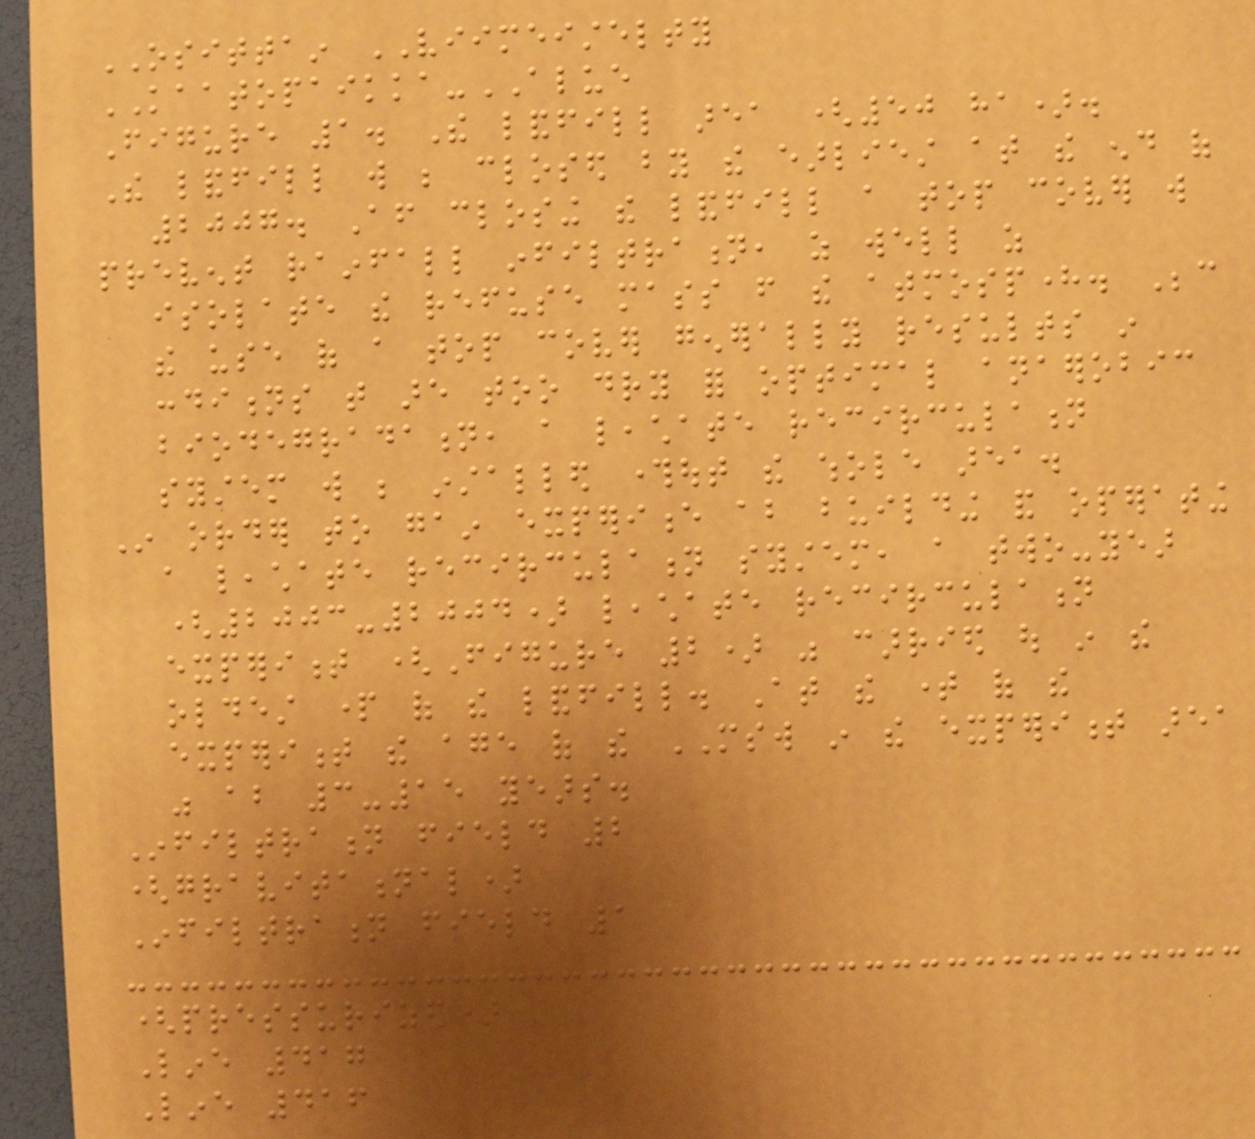OSITTAIN VIIMEISTELTY
KAATOPAIKKA-ALUE
Figure 1. The landfill area (50 ha).
The landfill will be closed by the earliest at the end of
2007. After closing the landfill a top cover will
prevent rainfall infiltration, as well as
isolate the refuse mass from the atmosphere. Because
the use of a top cover generally results in
conditions that are too dry for optimal anaerobic
biodegradation, a leachate recirculation
system will be installed throughout the whole area.
In order to gain experience about building and operating
a leachate recirculation system, a two-year
(2003-2004) leachate recirculation
experiment (Figure 2) was carried out in the
oldest part of the landfill. At the time of the
experiment the age of the MSW in the experiment area
was about 3-15 years.
Infiltration field 2
(gravitational)
Infiltration field 1
(pressurized)
Line 417
Line 416
